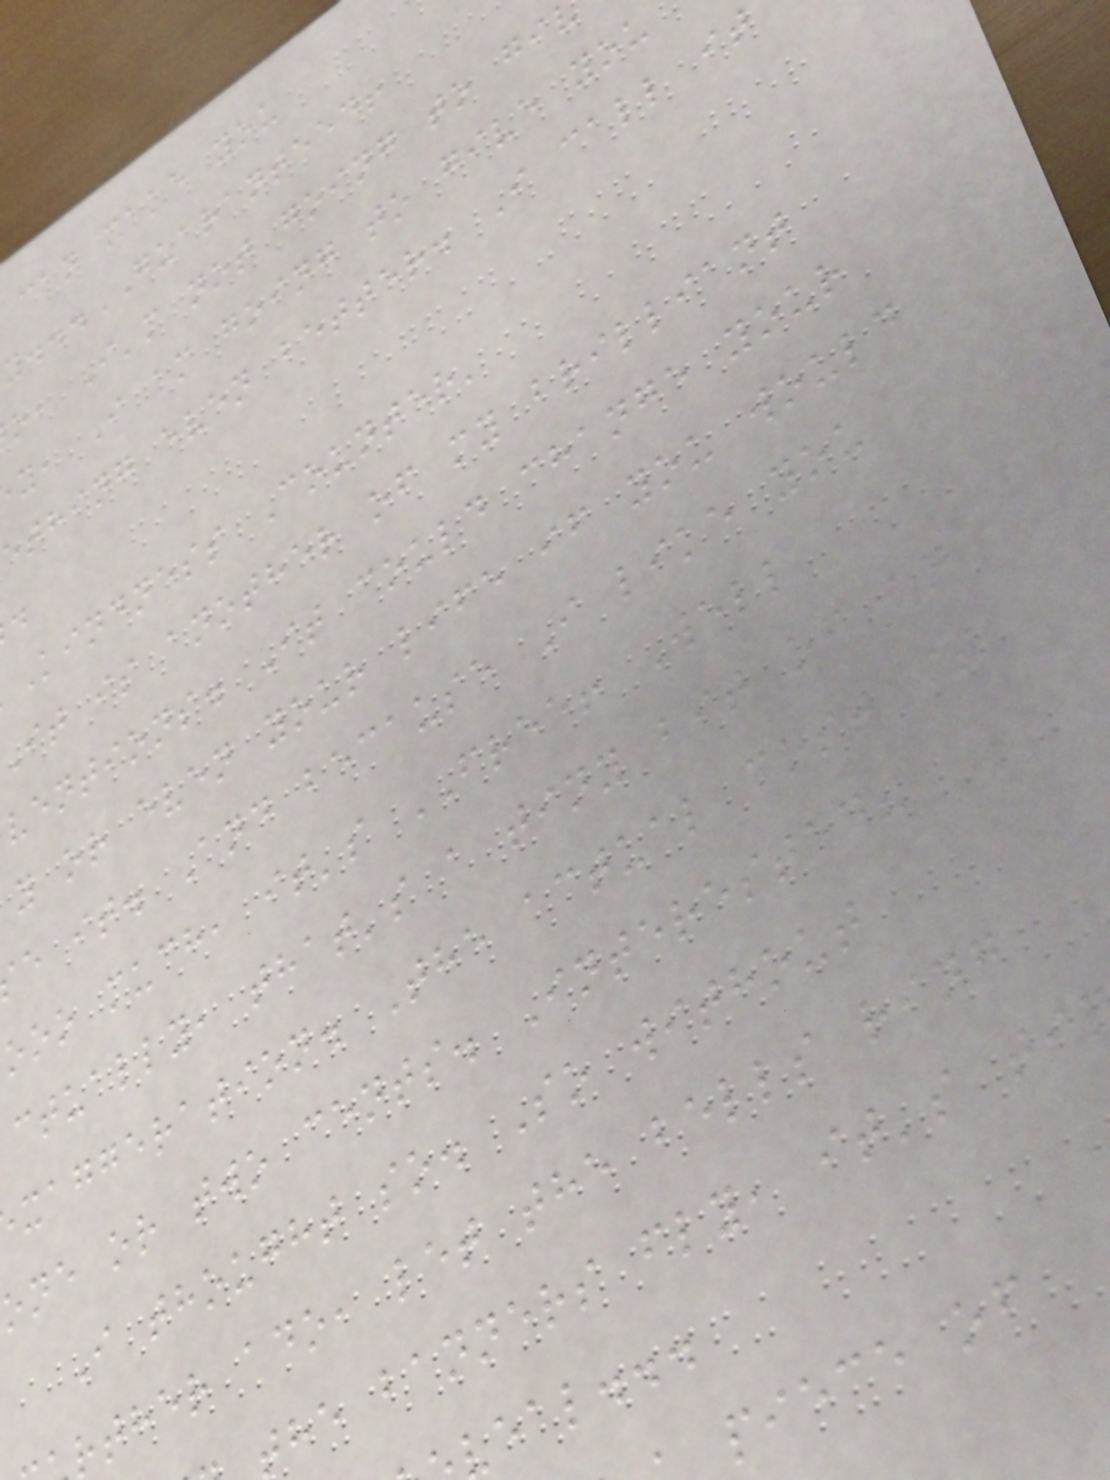can make you
y...GUARANTEED!
o, I'm not going to gi
y, I am going to give you
ething even better. I call it
Kindness Counter'
it is another of my brilliant
ventions. It could change your
y or even your life if you would
e it. And because I like you
ooo much, it's FREE! Well
ctually, that's a tiny bit of an
xaggeration. The actual cost is
one or two cents. Interested?
I thought so. So without
rther ado, let the bells ring
the banners fly, it's ti
eal...
piece of
